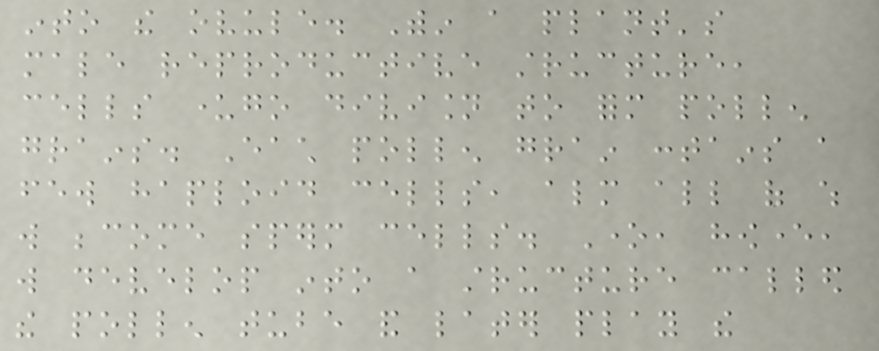into the ovule. Within a plant's
male reproductive structure,
cells undergo division to form pollen
grains. Each pollen grain contains a
few haploid cells, almost all of which
will become sperm cells. One, however,
will develop into a structure called
the pollen tube and later play the
